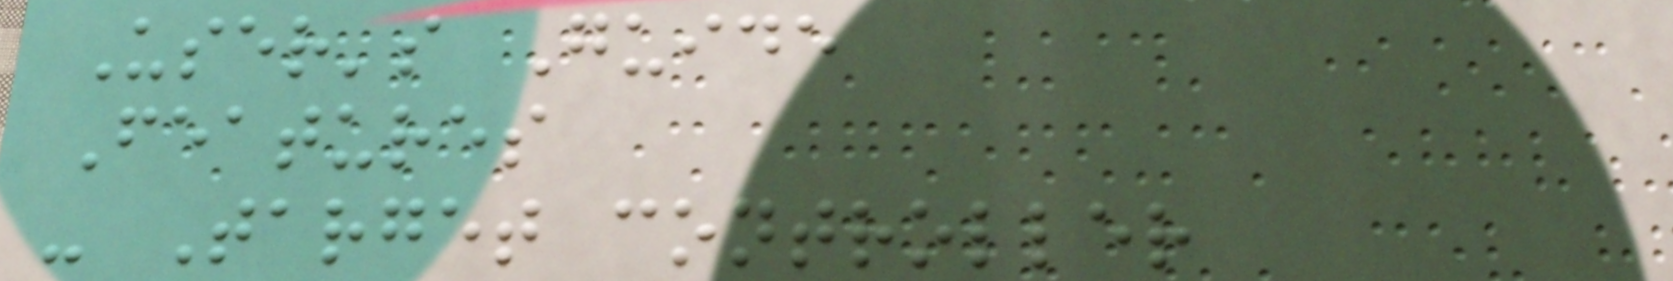User's Guide
Features
- Target controller
